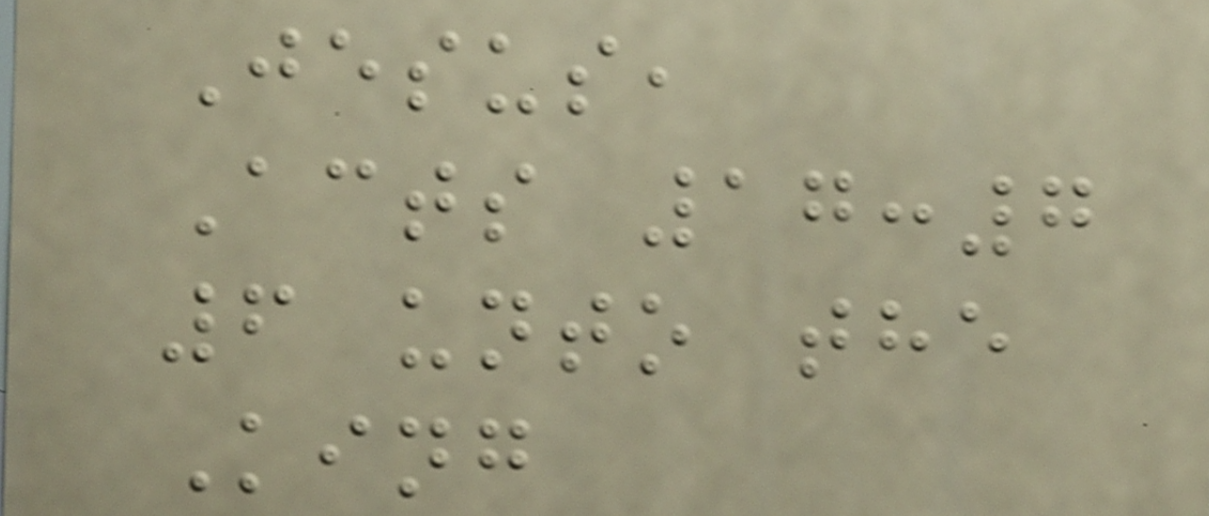Jesus,
Acts 17:7
6 unto the
King
